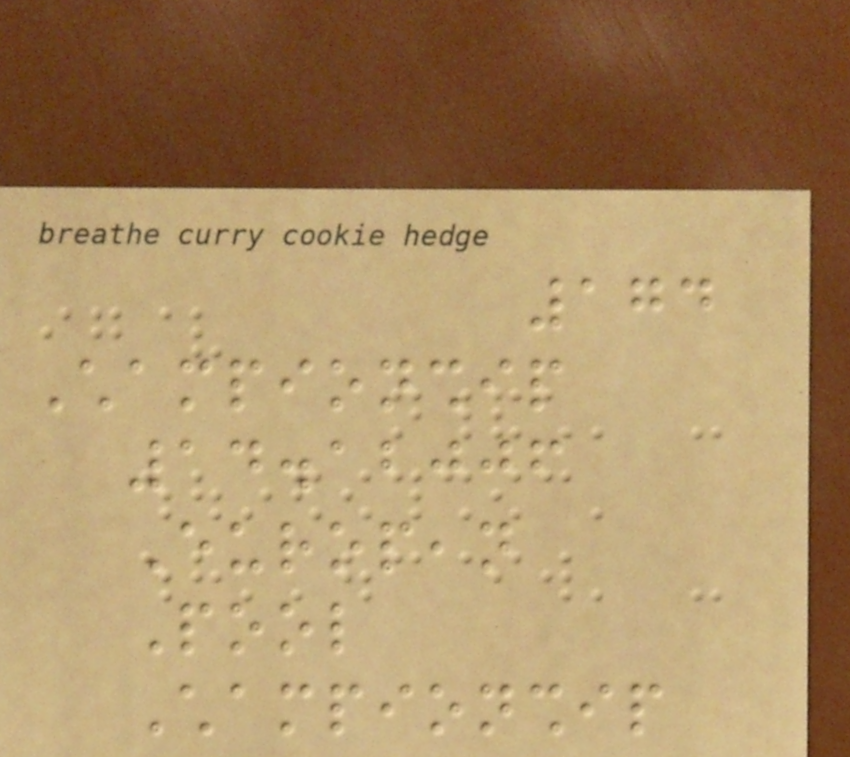174
Championship
14.12006
European
Pool
Championship
